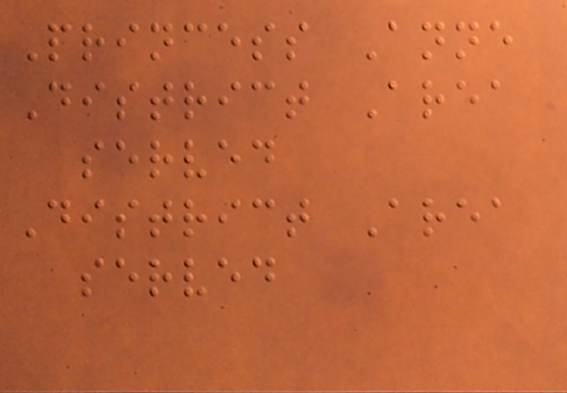Princess Anne
District Area
served
District Area
served
